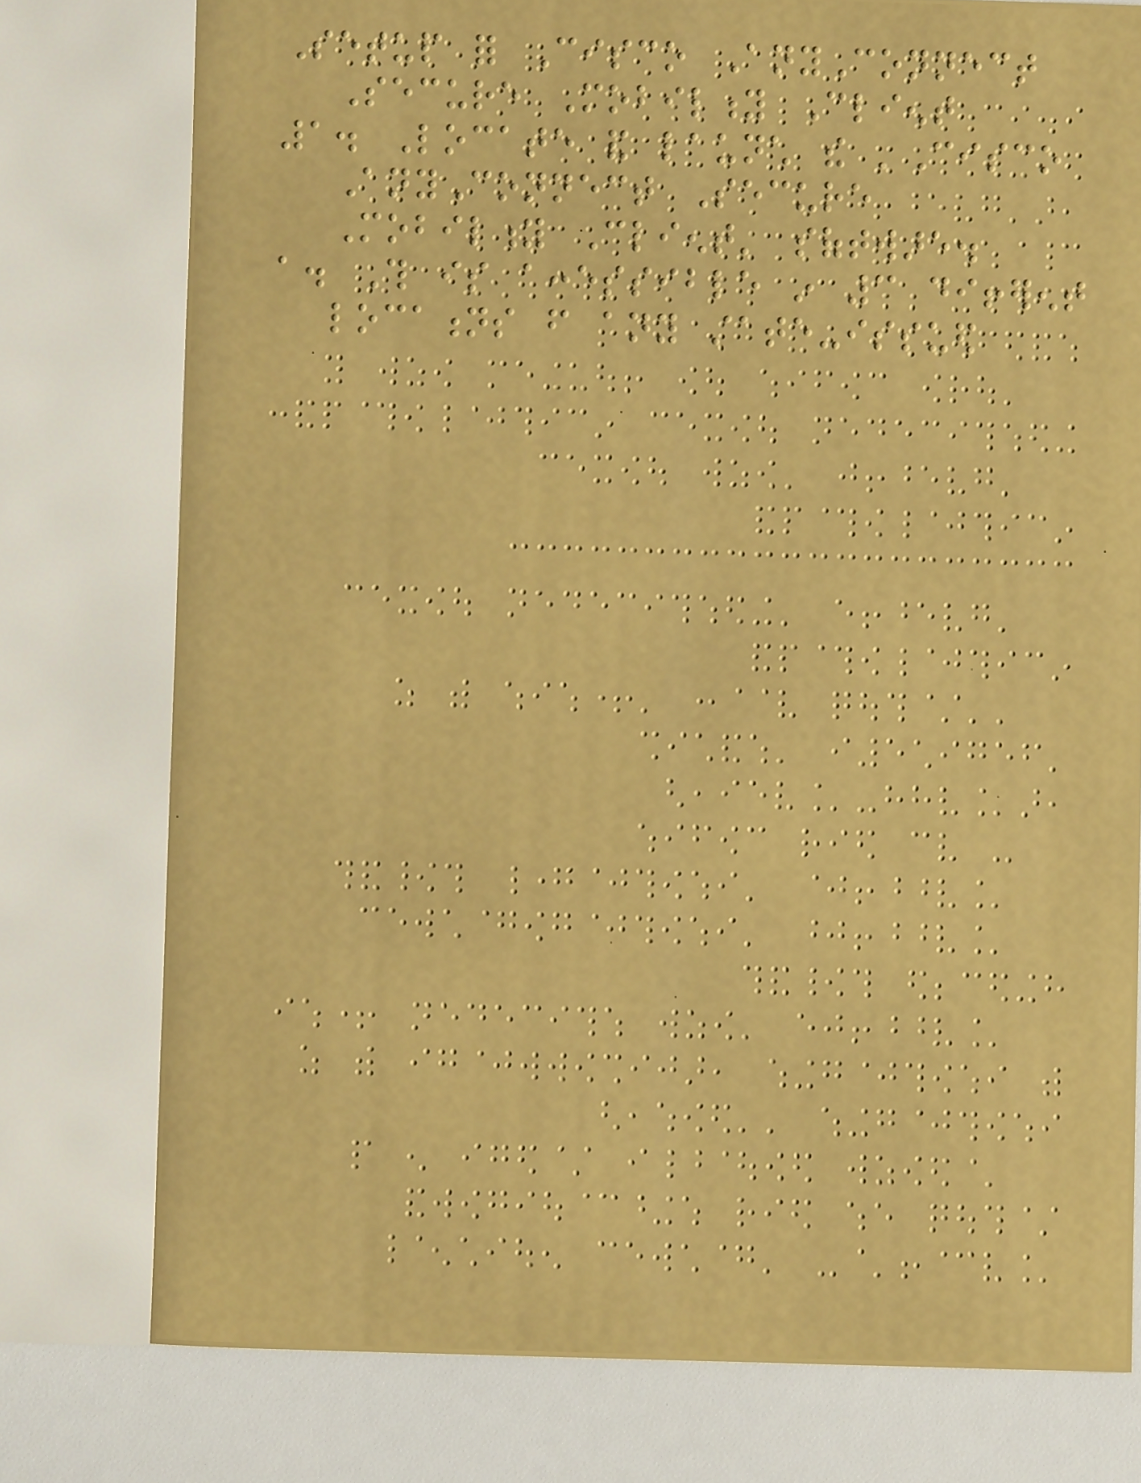Setup for Cisco AnyConnect
Secure Mobility Client
1. Locate and launch the 'Cisco
AnyConnect Secure
Mobility Client' software.
a. This is accessible in 3 different
locations from any state-issued
